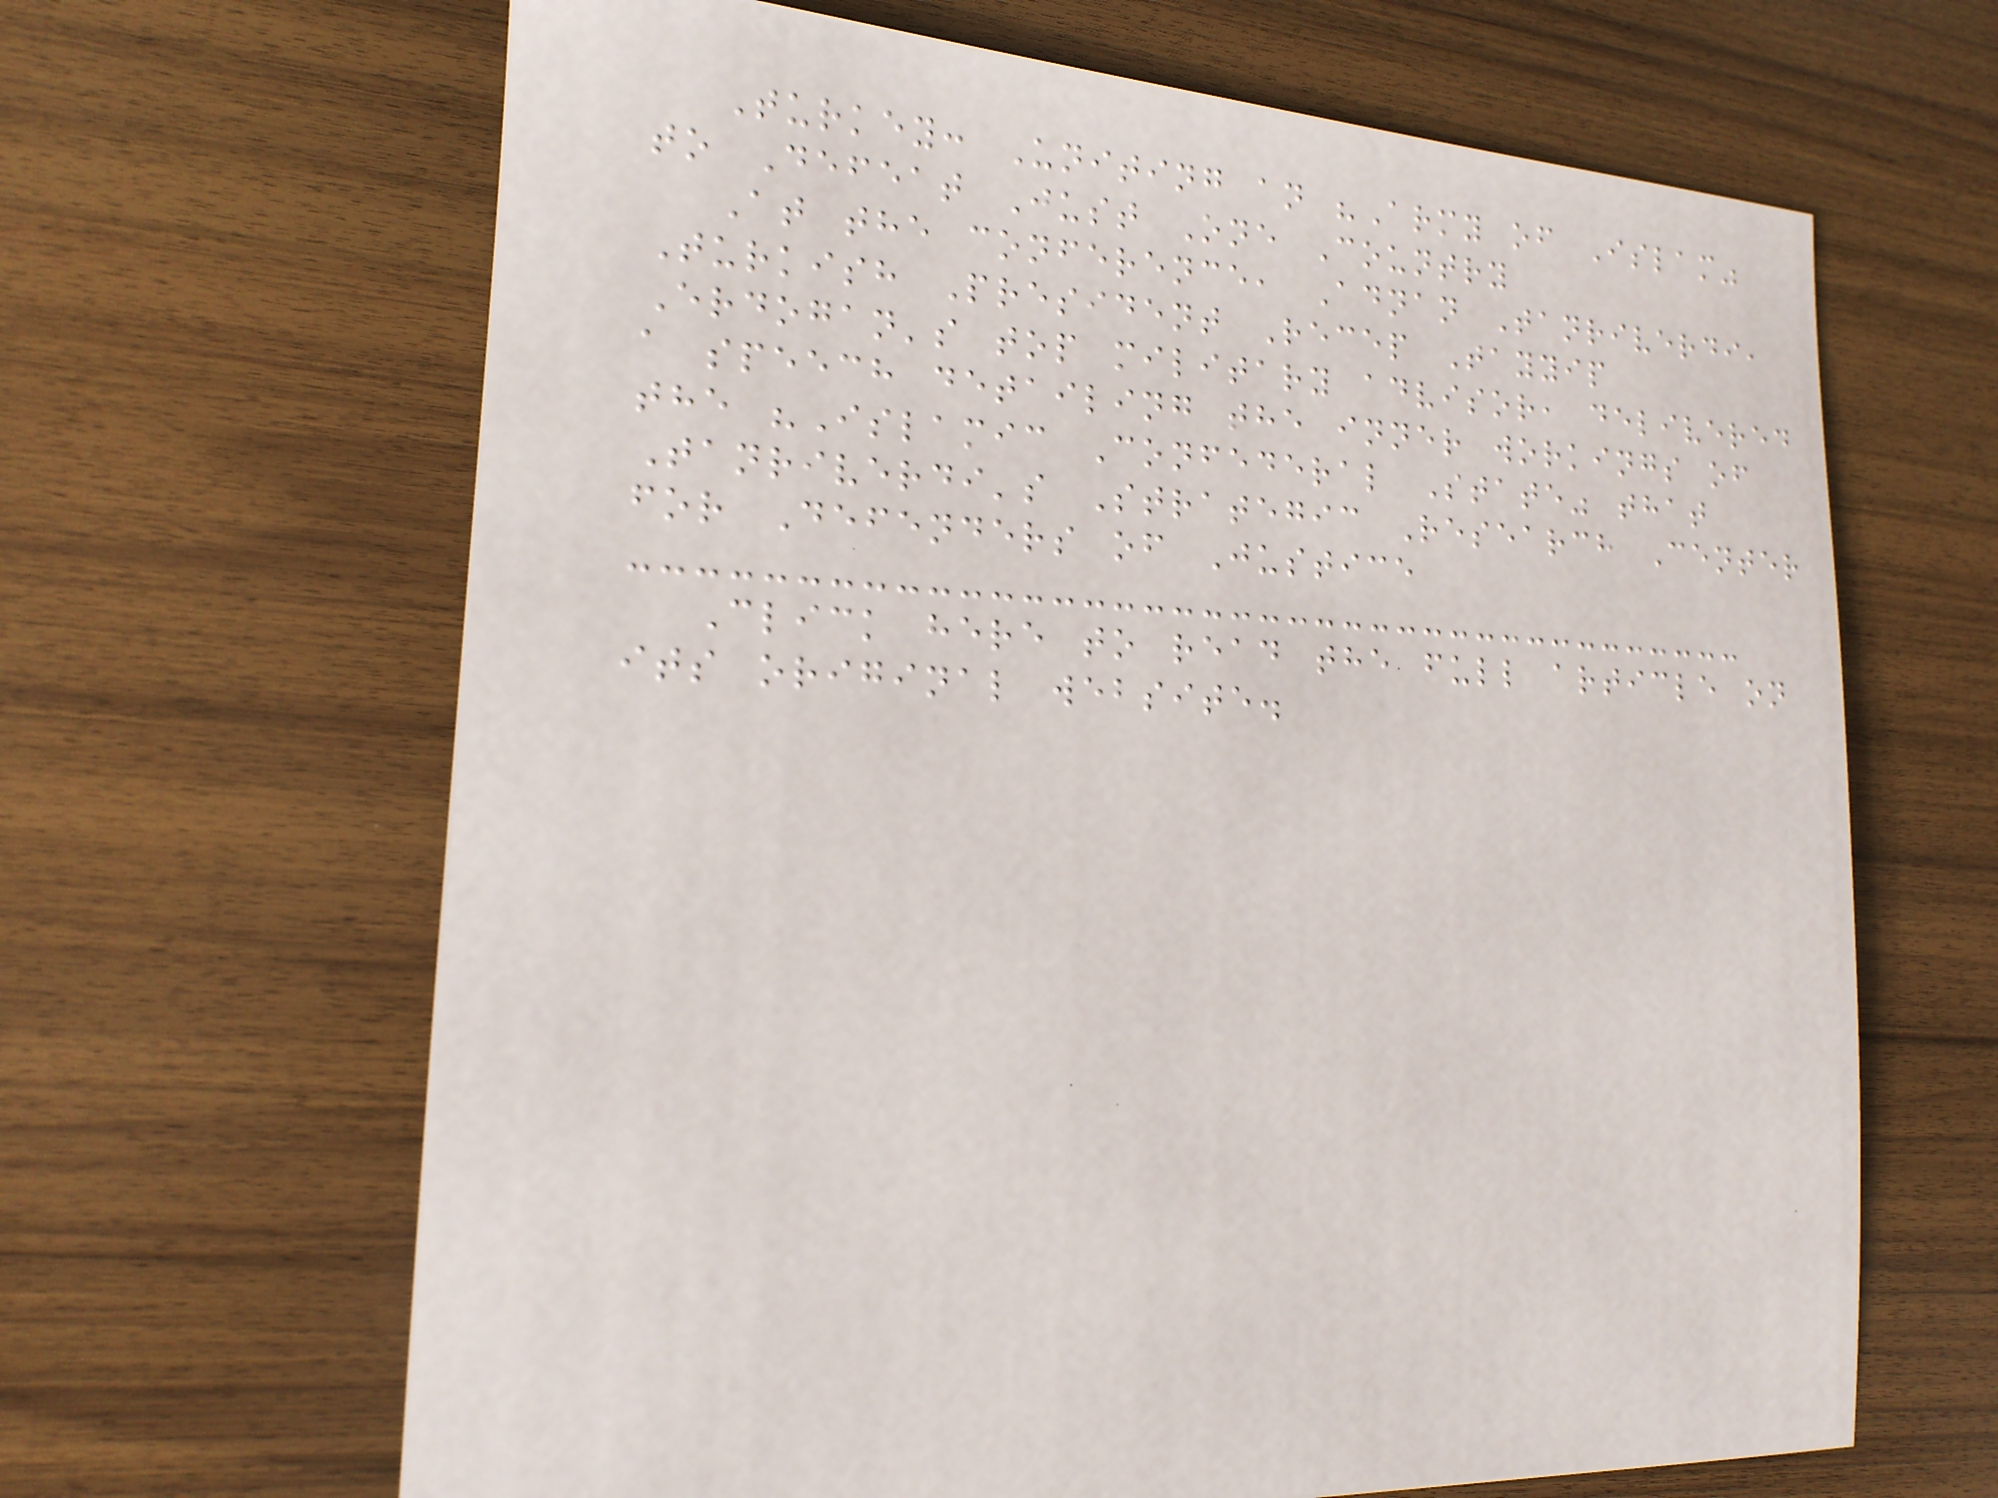Turkey: Uniting an "Army of Islam"
to Defeat Just One Country
At the conference, Adnan Tanriverdi,
Turkish President Recep Tayyip
Erdogan's top military advisor, delivered
a speech detailing the inner workings of
the "Islamic Confederal State" that
Tanriverdi's Strategic Research Center
for Defenders of Justice
Click here to read the full article on
its original website.
